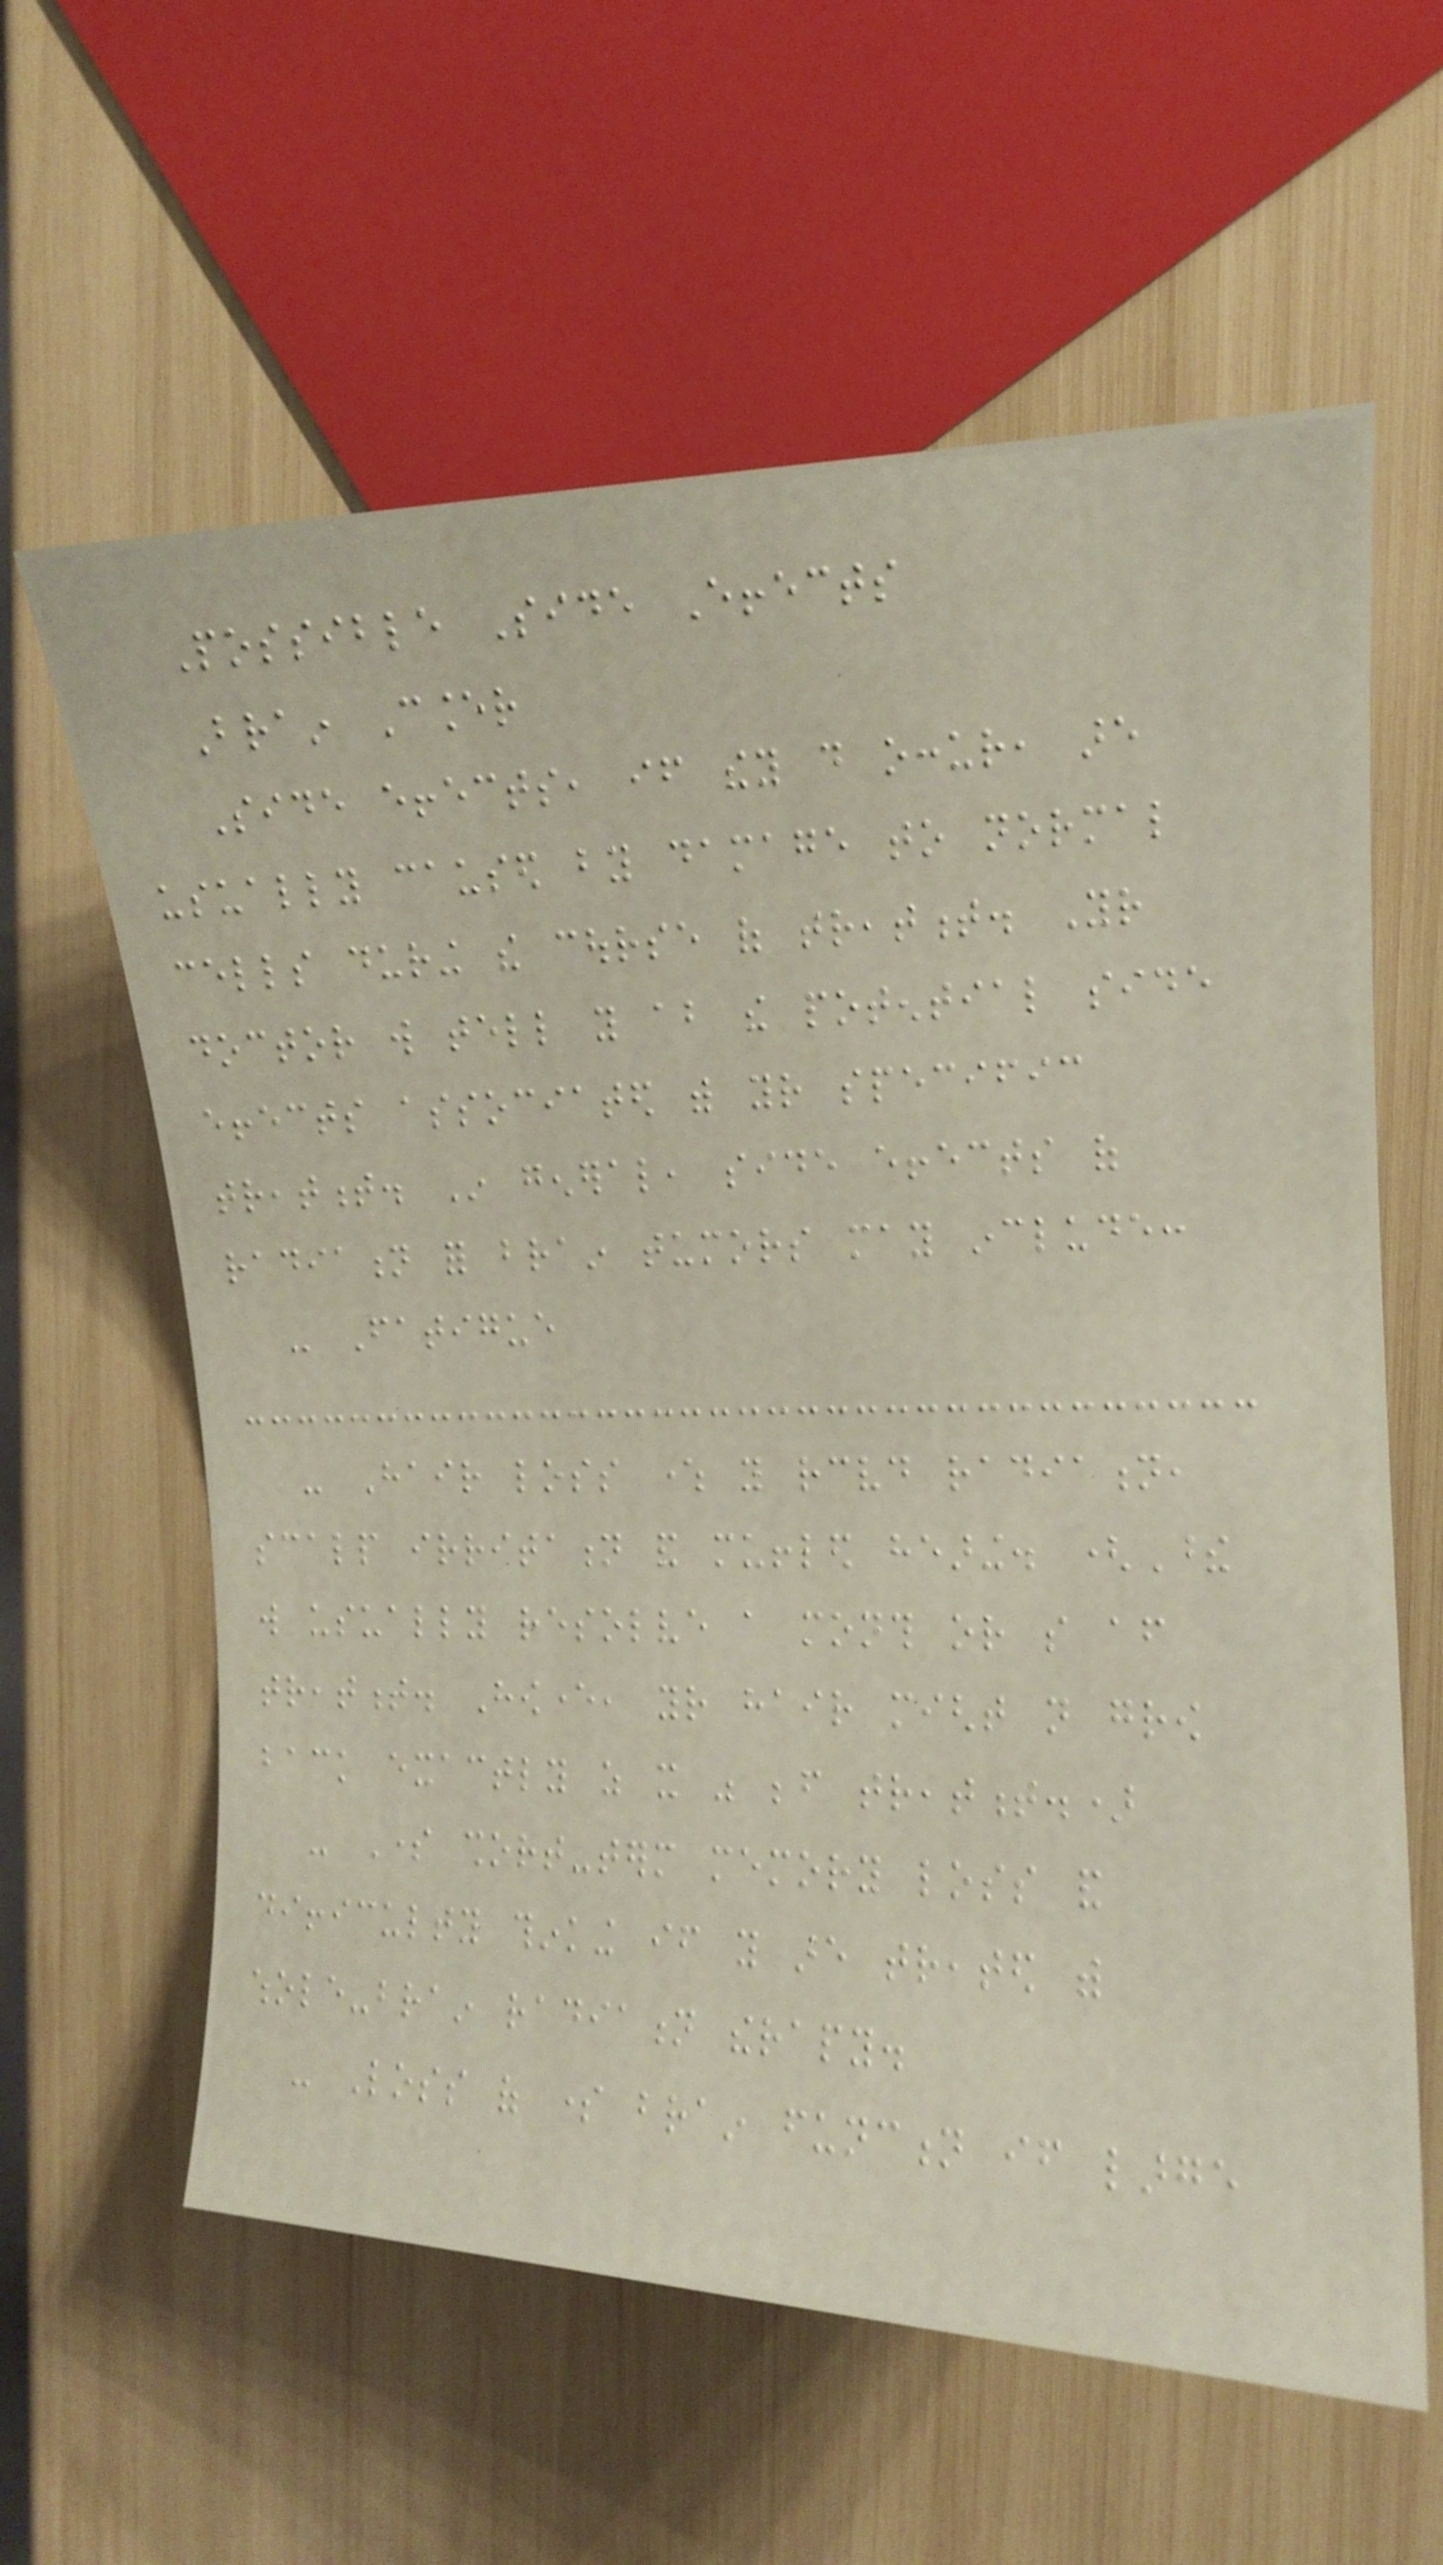Possible Side Effects
Brain Cancer
Side effects, if they do occur, are
usually caused by damage to normal
cells during the course of treatment. Your
doctor will tell you about the potential side
effects associated with your specific
treatment. In general, side effects of
radiation for brain tumors may include:
- Fatigue
- Hair loss where you received radiation,
scalp irritation and muffled hearing. (These
will usually resolve a month or so after
treatment. However, your hair might not grow
back exactly as it was before treatment.)
- Some short-term memory loss and
difficulty thinking if you are treated with
whole-brain radiation therapy.
- Loss of some brain function if large
